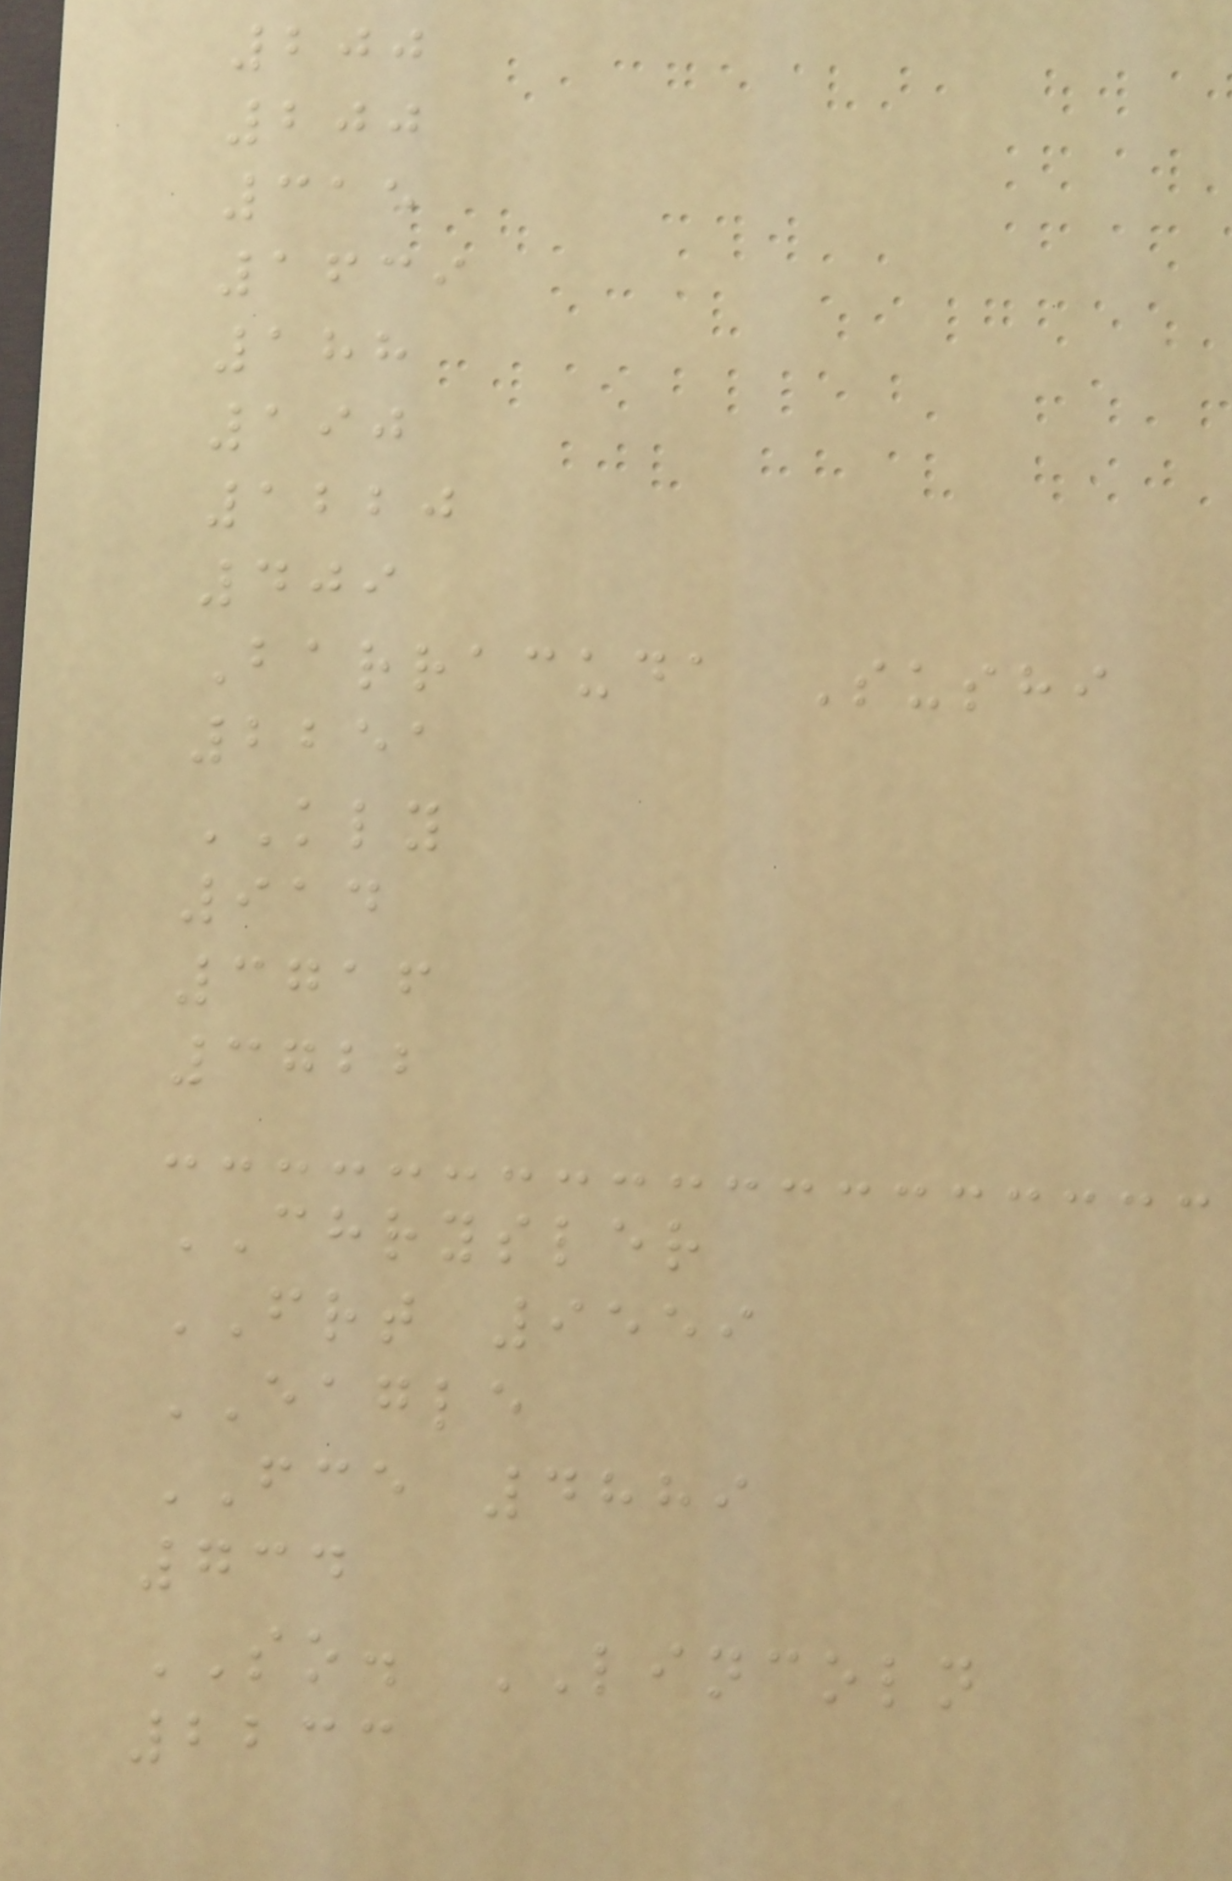200
200
315
1639
188
190
1220
409
Barracuda Sushi
2251
KLY
914
3716
3722
CHRYSLER
FRT 9559
EAGLE
FCE 4889
734
SO. LINCOLN
2233
